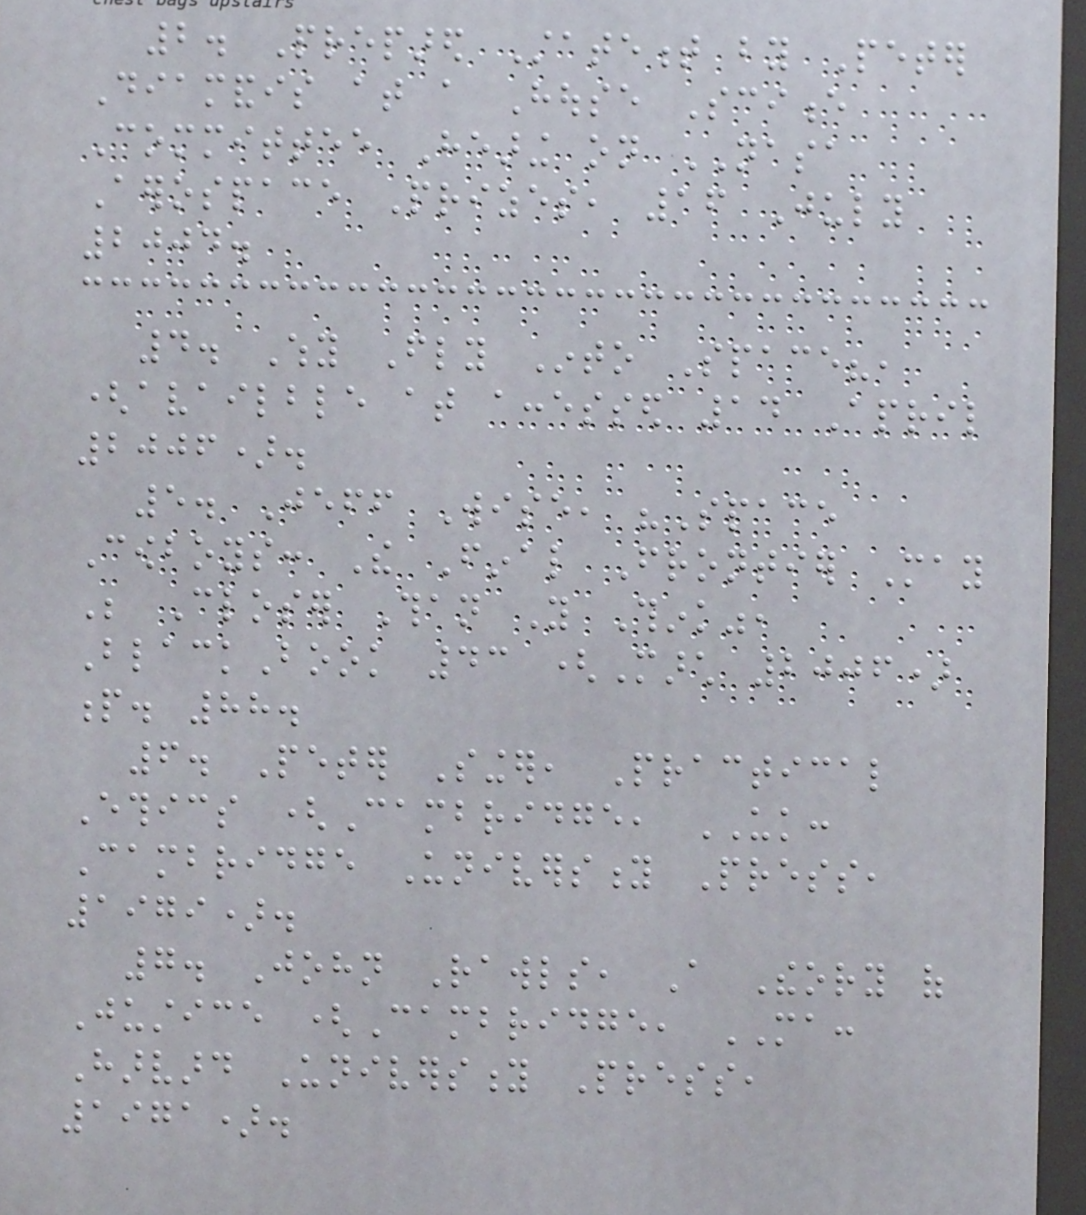2. Prepared Statement by Peter
Diamandis at a House Science
Committee Hearing on NASA
Aerospace Prizes, 16 July
2004.
4. Why Fly Into Space?,
(availble at accessed 14 April
2006).
5. Jeff Wise, "Space
Cowboys: The Final Frontier May
Be Closer Than You Think",
BlackBook 43 (March 2006)
p. 88.
6. Peter Singer, Practical
Ethics (Cambridge, UK:
Cambridge University Press,
1979).
7. John Rawls, A Theory of
Justice (Cambridge, MA:
Harvard University Press,
1971).
